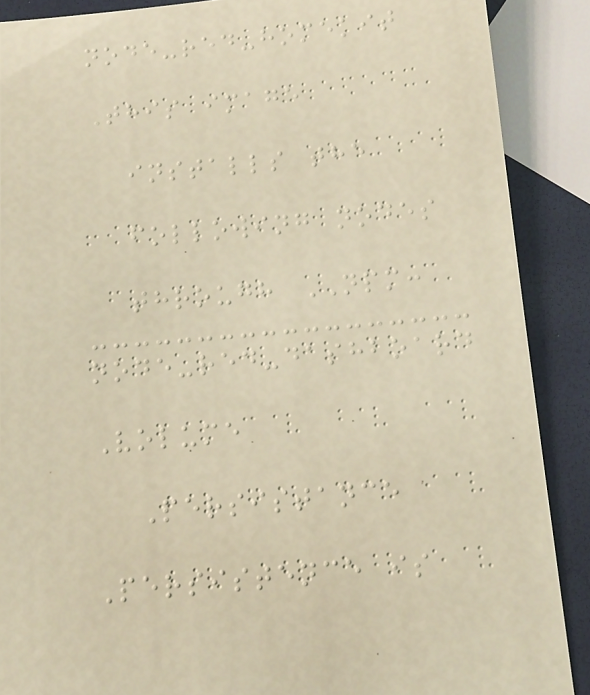node-red-homekit
This image
installs the
following nodes
through NPM:
node-red-dashboard
Volume
Persistance
Persistence is
